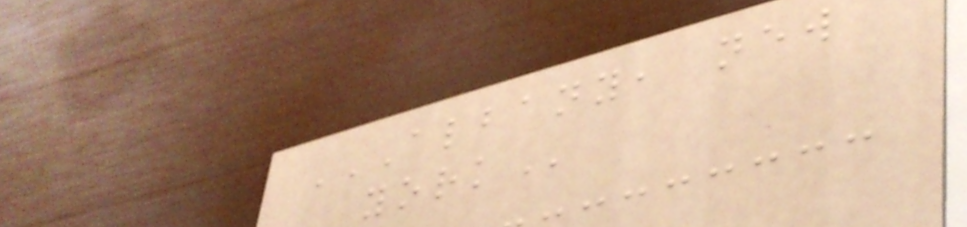ALBANY, NEW
YORK
